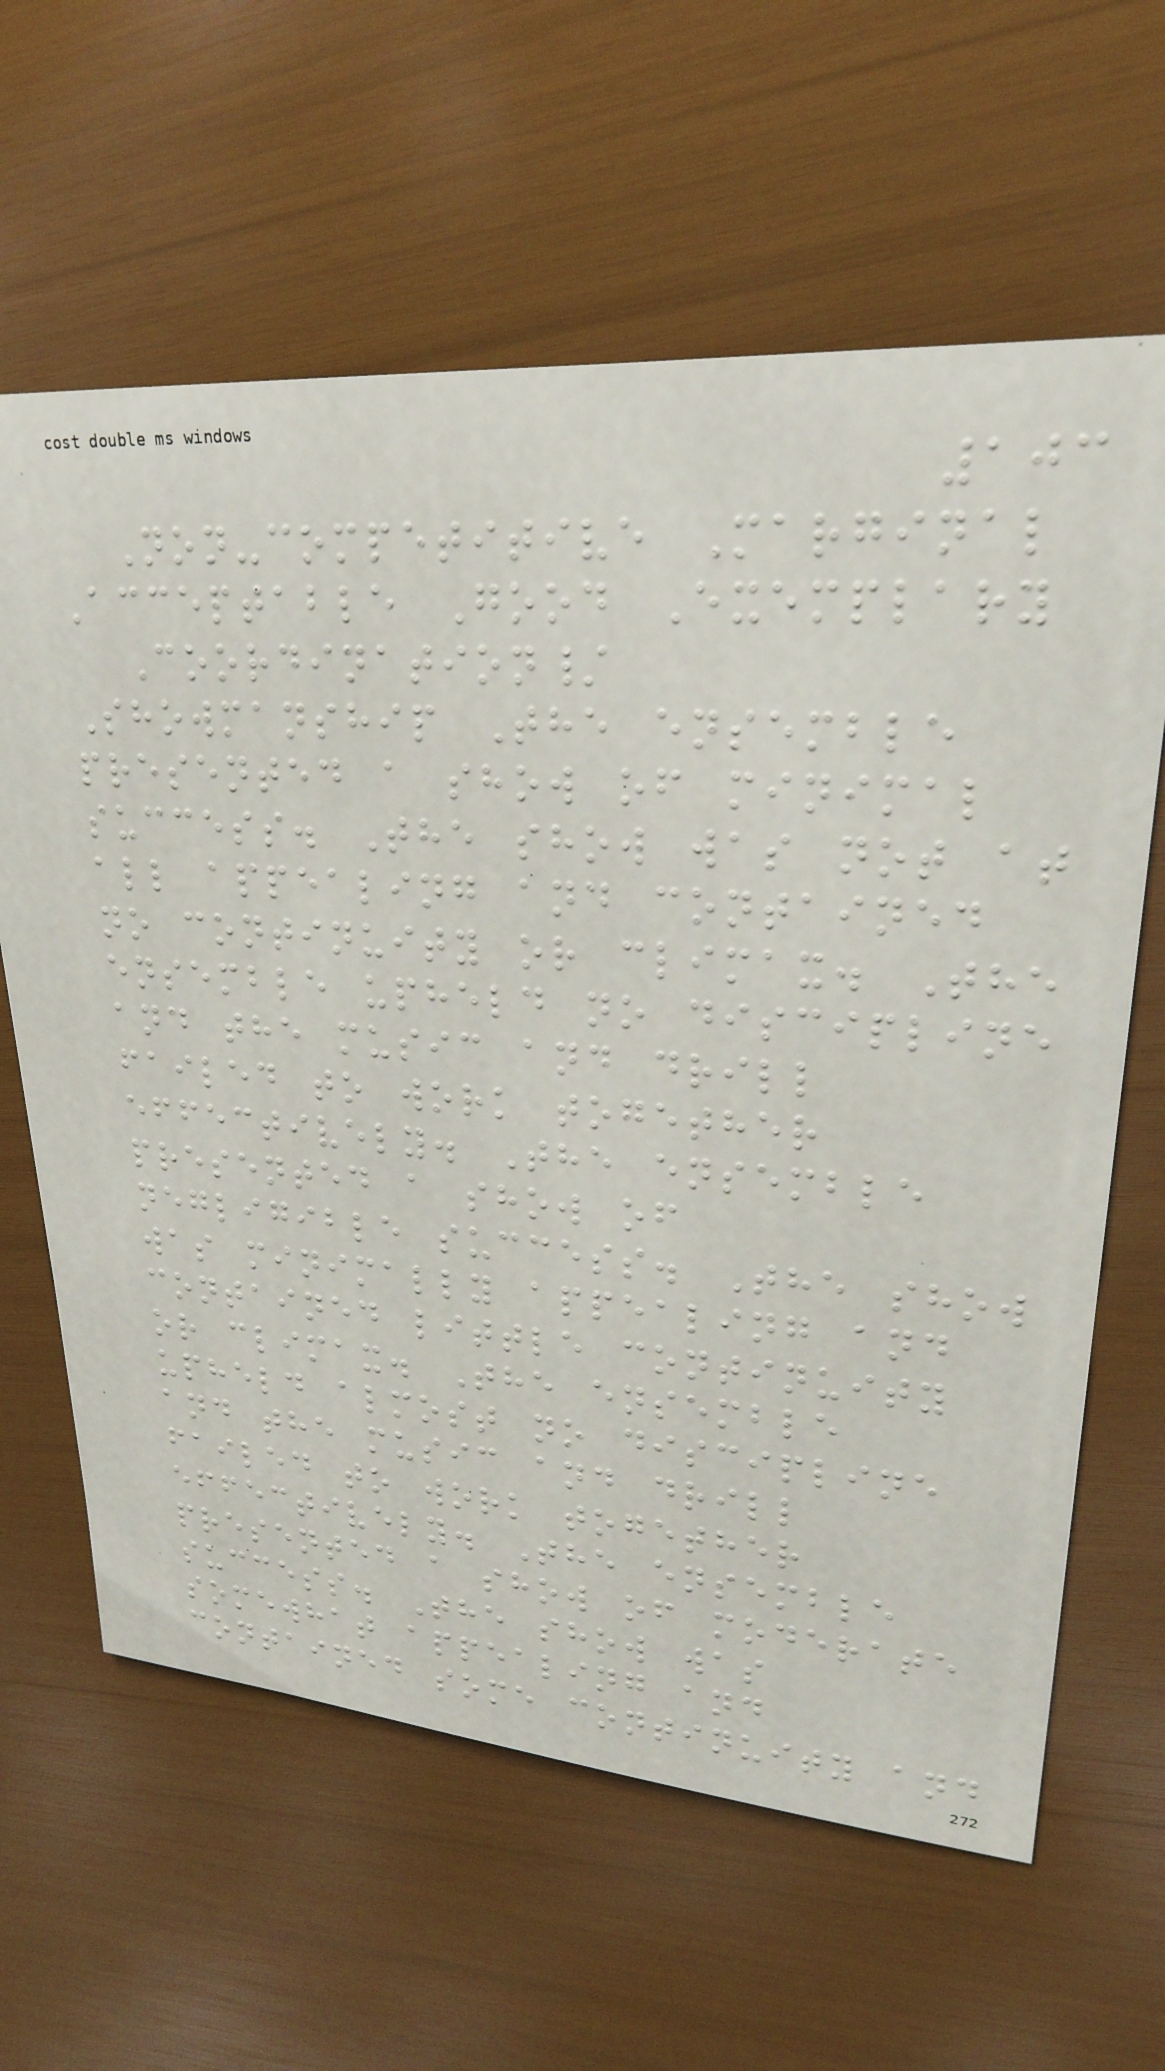103
Non-competitive Marginal
Acceptable Good Exemplary
Coordination/
Showmanship The ensemble
presented a show of minimal
success. The show was not at
all appealing and contained
no continuity or climax. The
ensemble upheld no discipline
and the music and drill
failed to work together
effectively. The ensemble
presented a show of
negligible success. The show
was minimally appealing and
contained little continuity
or climax. The ensemble
upheld almost no discipline
and the music and drill
failed to work together
effectively. The ensemble
presented a show of moderate
success. The show was
somewhat appealing and
contained some continuity and
